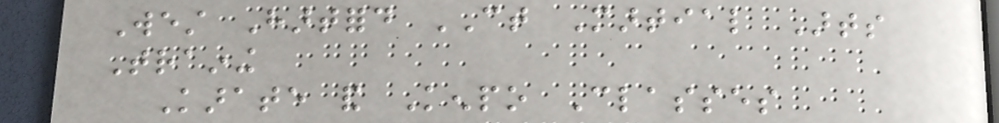West Hartford CT Martial Arts
Training
Karate and Kenpo Classes
